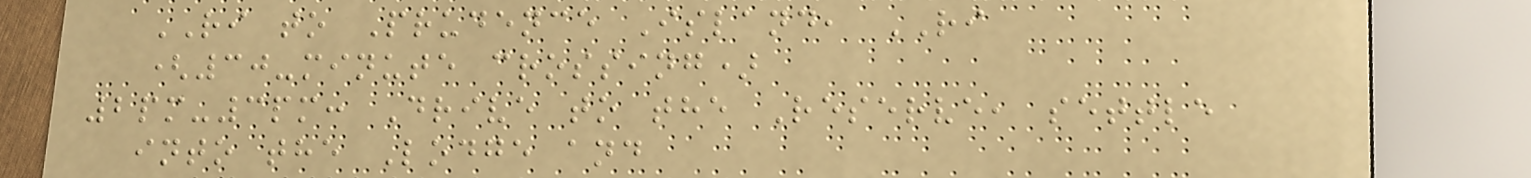RI to Prudence Island, RI
(30-minute crossing)
2pm-3pm: Drive to the Reserve, settle
into the Lodge and
